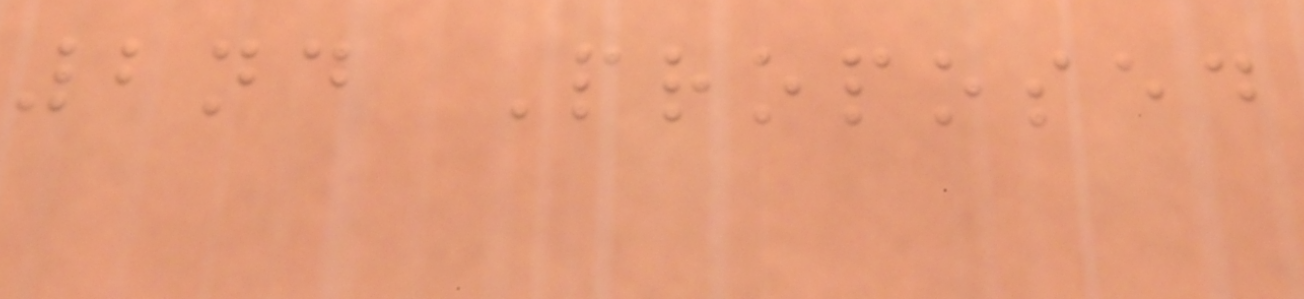2nd Proposed
